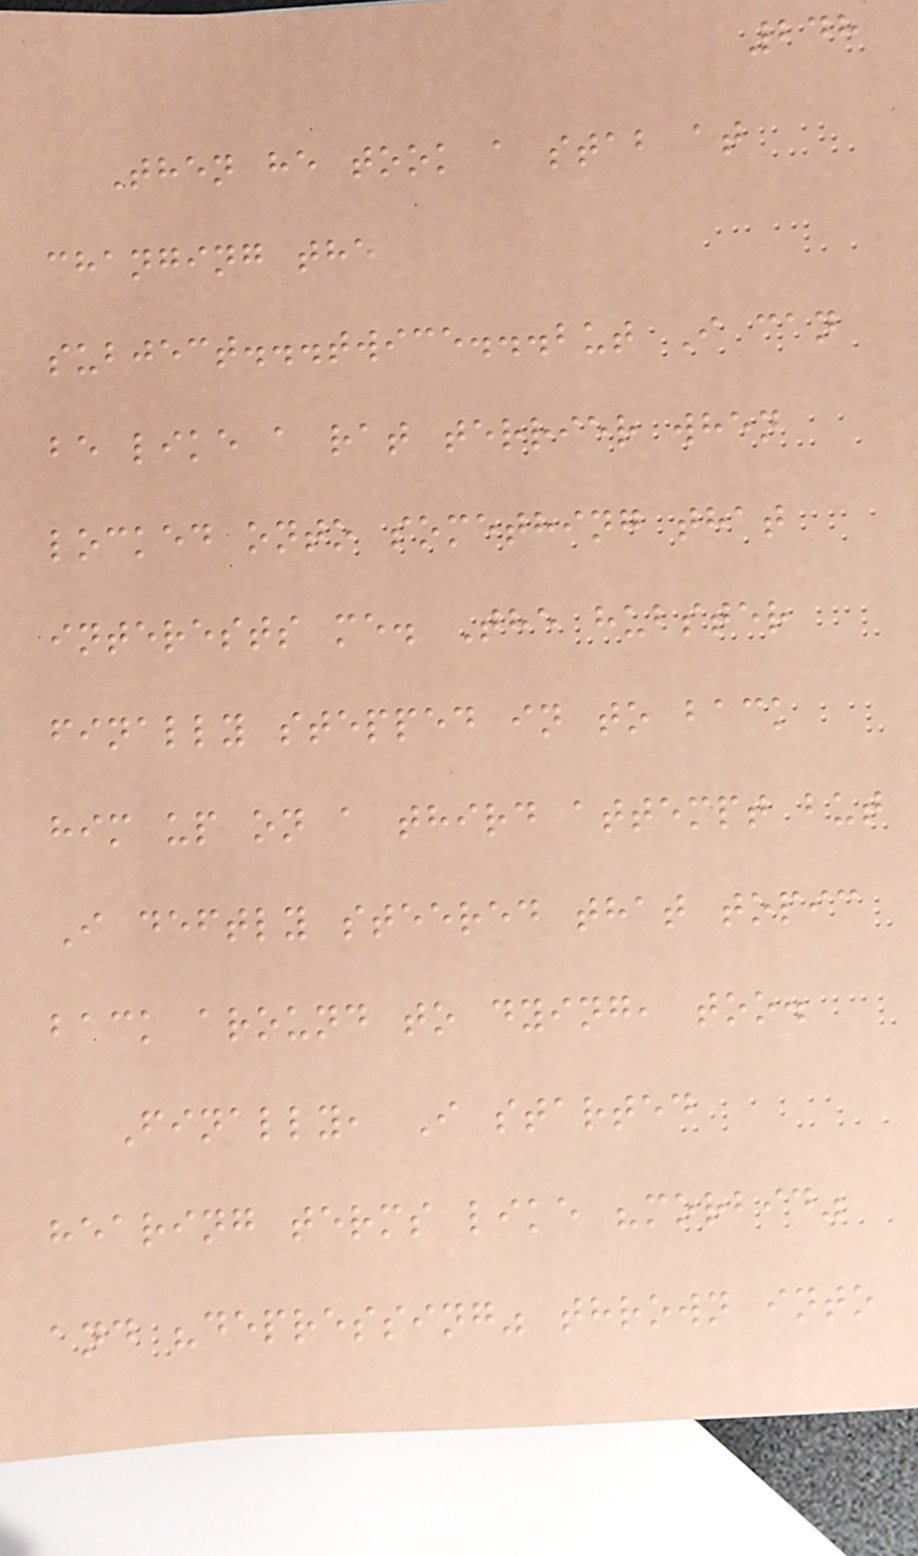248
Then he took a stab at
changing the
subject...twice...but I can
be like a rat terrier when
locked onto something that
interests me. The hubster
finally stepped in to back
him up on a third attempt but
I deftly steered that topic
back around to dying, too.
Finally, I started
hearing terms like "morbid"
and "depressing" thrown into
